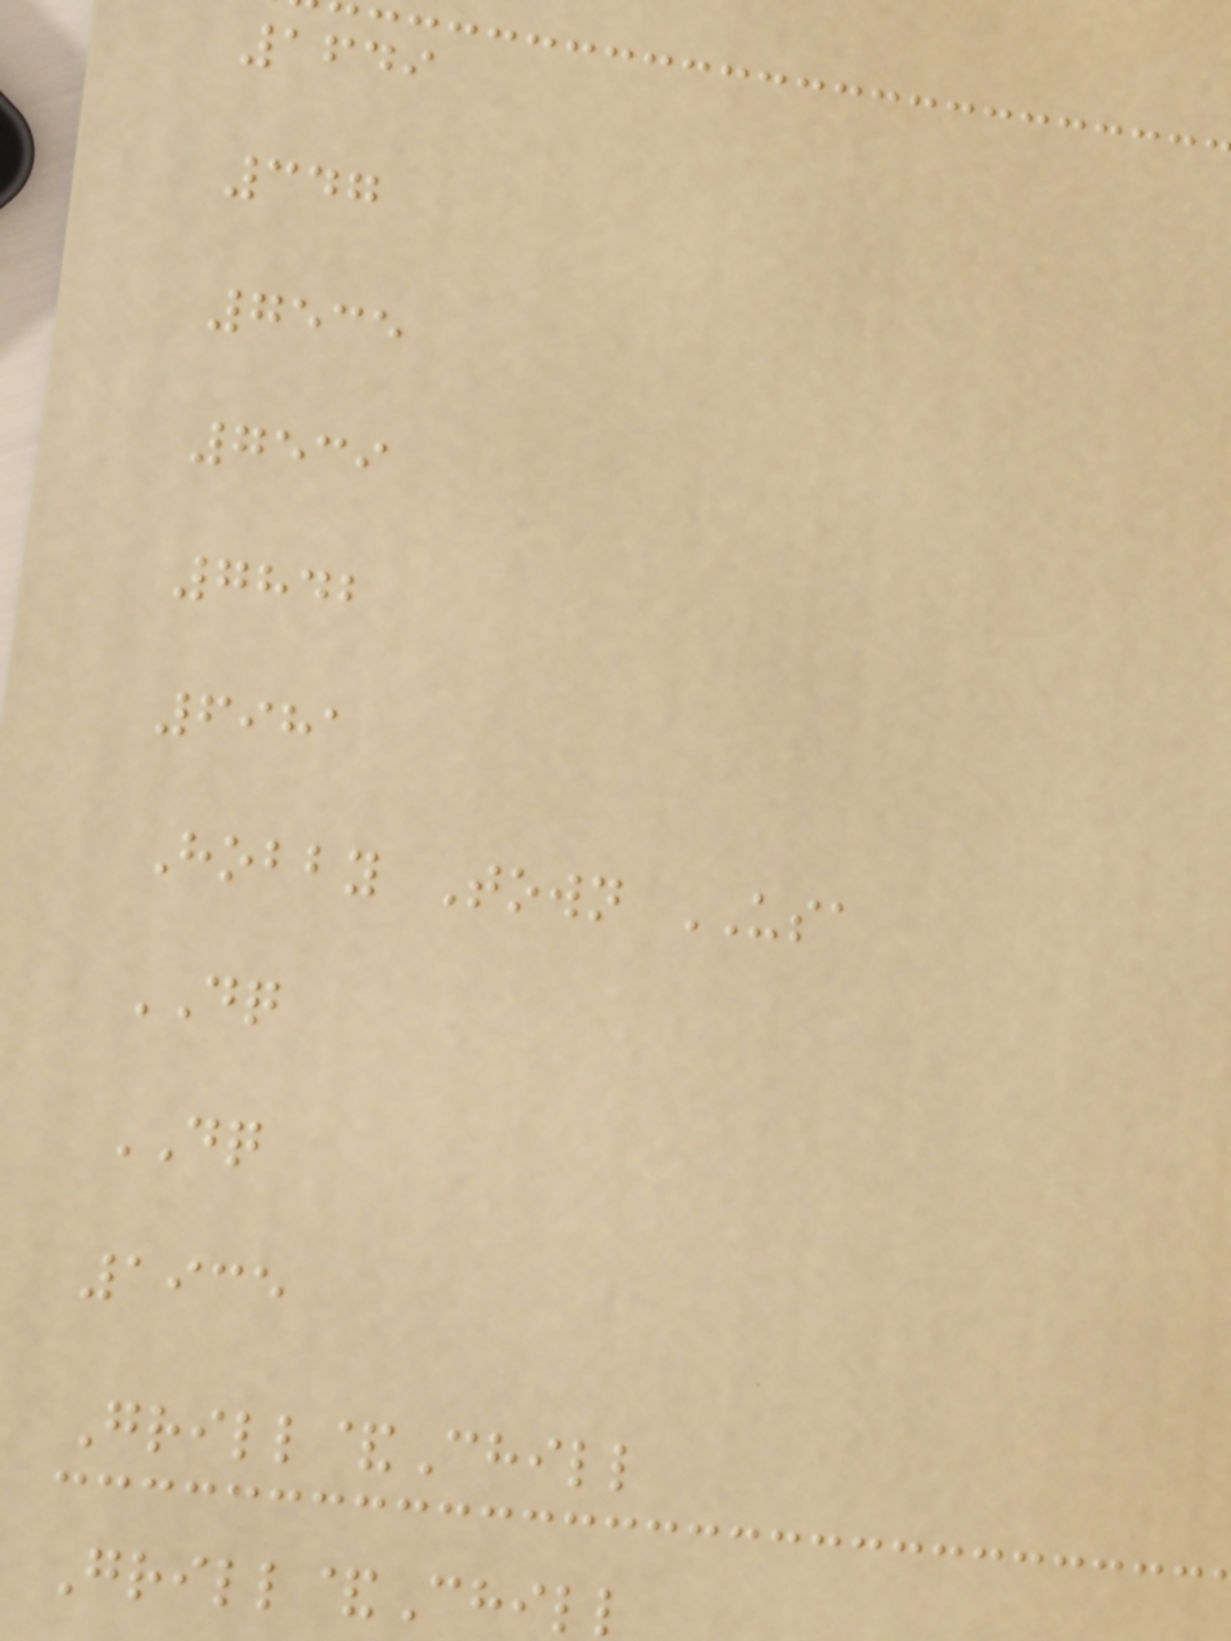1649
347
7535
7539
7842
6981
Hobby Town USA
DQ
DQ
1935
Grill&Chill
Grill&Chill
